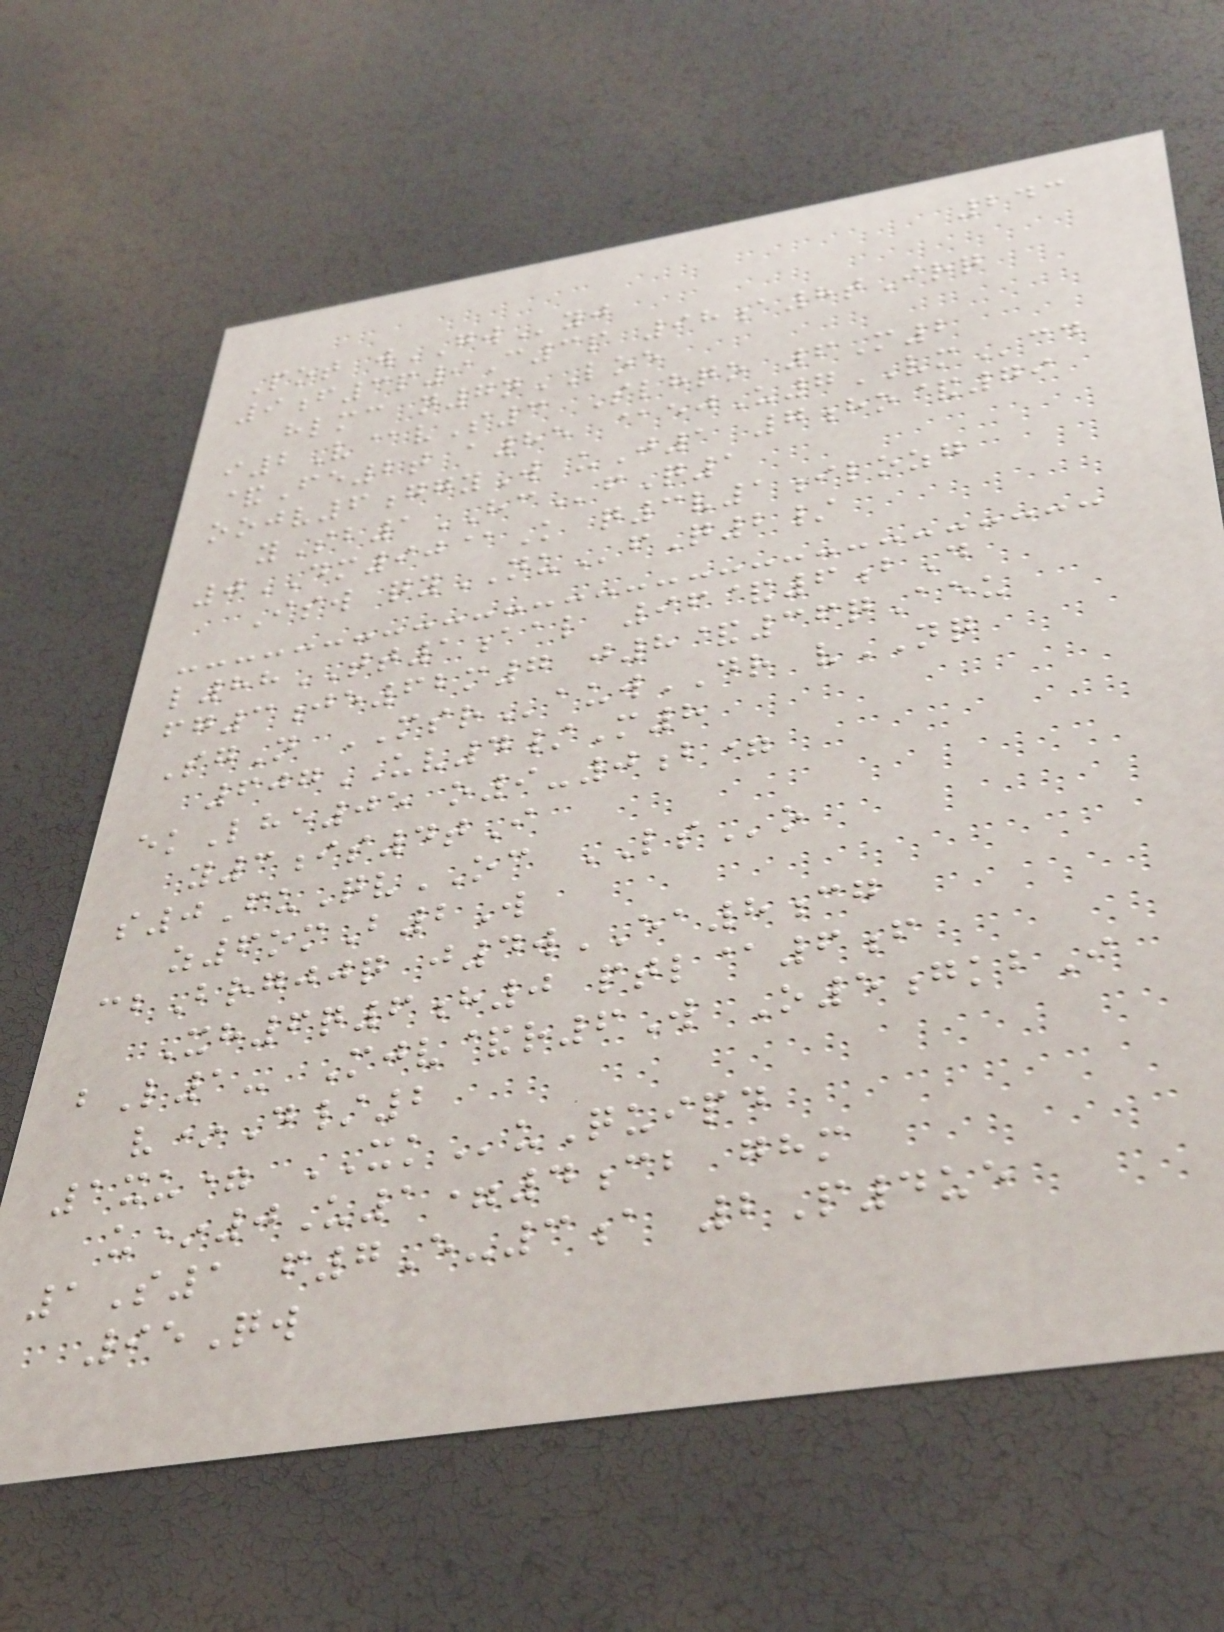243
Pot wGWyj
9f3p9C3p 98a8tIrq
hlmc n7nLOE
i2V@vS3 Slhqo 6M2
&Fe2t a85 @ejU7VMcd
oojv6ggyW uJ1 7ho&79
ySb1HCfQ1
0DM90@K q3v1ilozg
Isw qyNUfQ2/
l88TT1aal 96&6bD
fg3je62m7 j8&36qAeu
SgN MSRauwDR vNQ
607UV4/M8
ekLhe05 o9-0b=
y3is4tI
s0FuQvOC LSo
z6omB2W
cbBrgjjq j4wEA8cg
Xh6q6h0 ptl@6f
bL1- Mjv&r6W O5gkbI
v*D/2
1xu= XKuQuipd
u*0U1=4cb ghm
1S1 f7E-3a 2P4ue
95Qw
